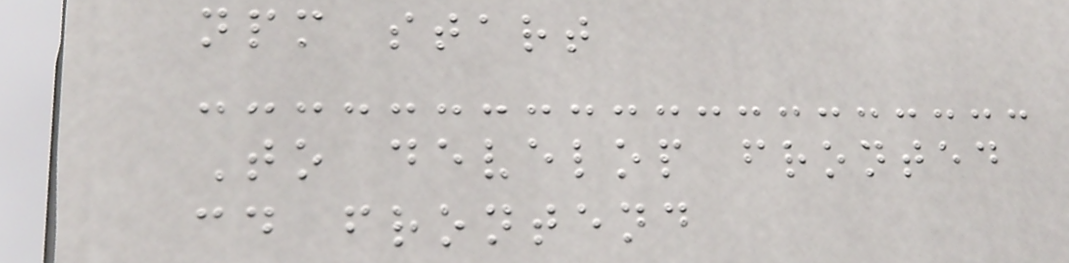npm start
To develop fronted
cd frontend
